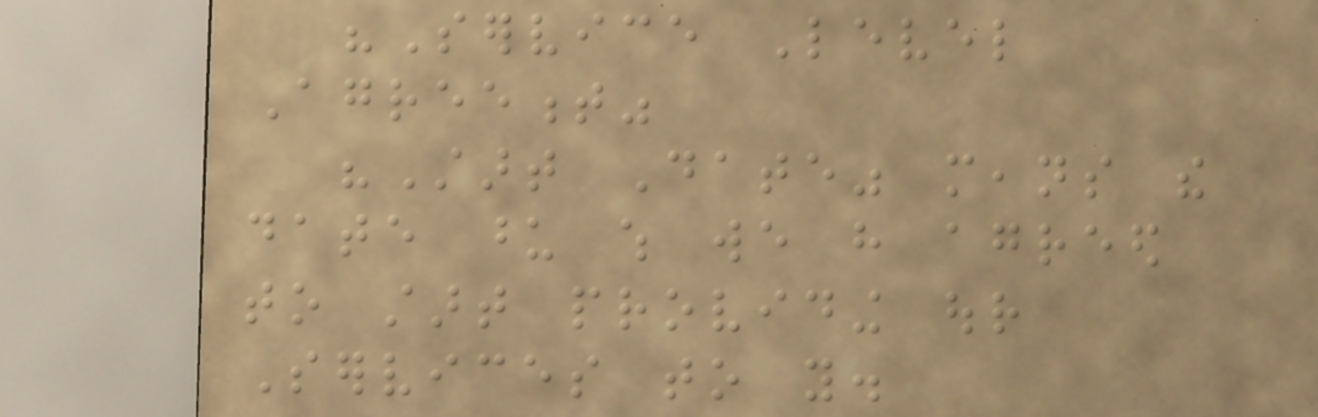"Service Level
Agreement"
"Start Date" means the
date upon which we have agreed
to start providing our
Services to you.
